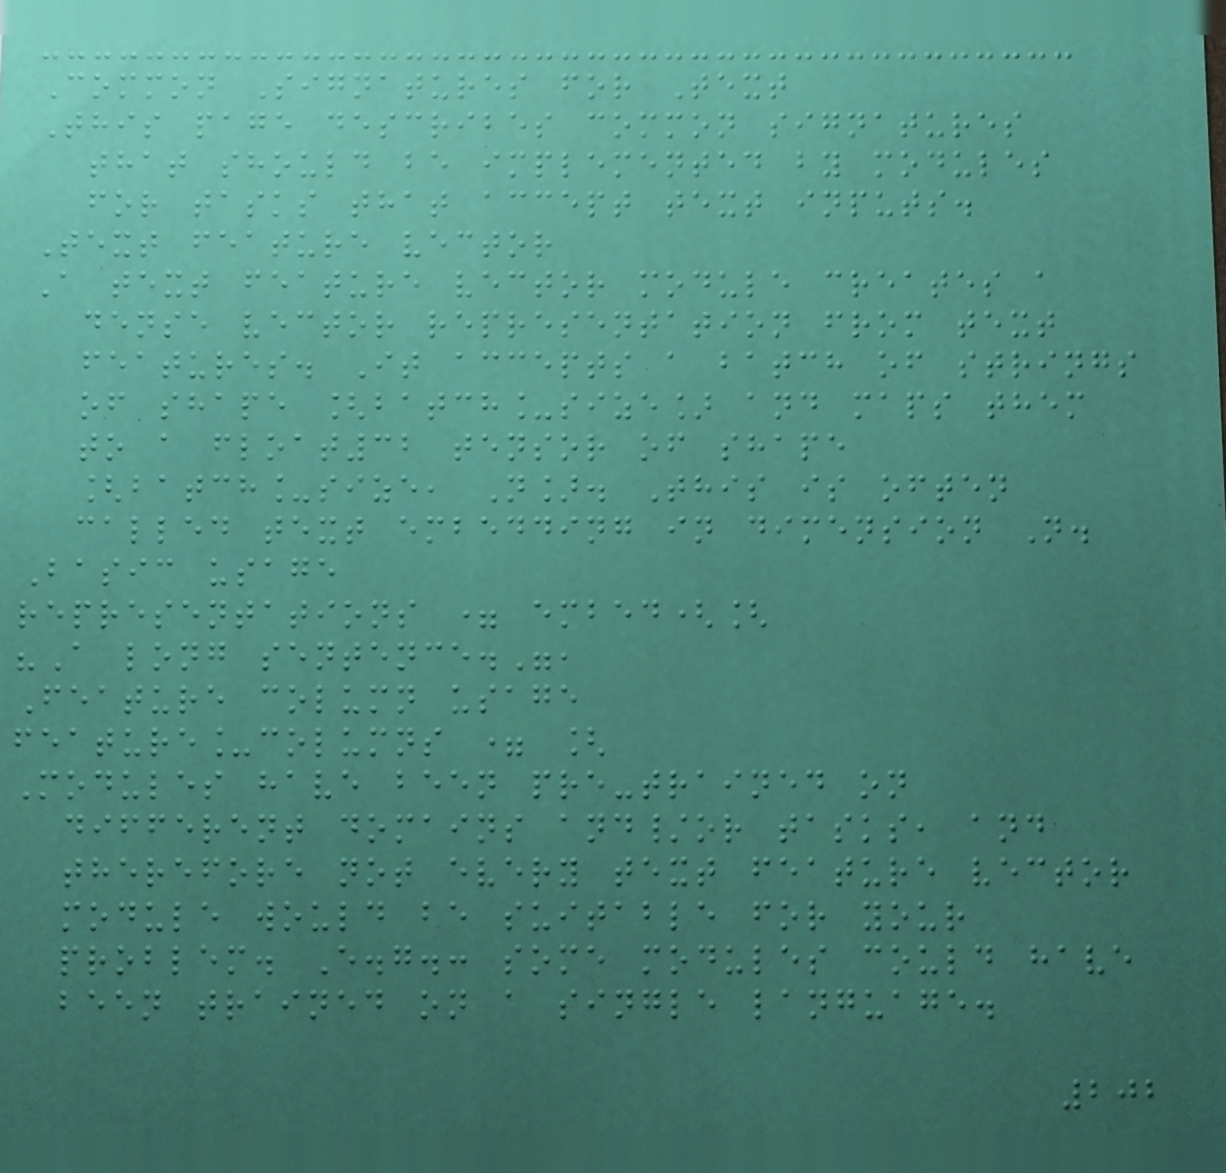Common Signatures for Text
This page describes common signatures
that should be implemented by modules
for tasks that accept text inputs.
Text feature vector
A text feature vector module creates a
dense vector representation from text
features. It accepts a batch of strings
of shape [batch_size] and maps them
to a float32 tensor of shape
[batch_size, N]. This is often
called text embedding in dimension N.
Basic usage
representations = embed([
"A long sentence.",
Feature column usage
feature_columns = [
Modules have been pre-trained on
different domains and/or tasks, and
therefore not every text feature vector
module would be suitable for your
problem. E.g.: some modules could have
been trained on a single language.
202
